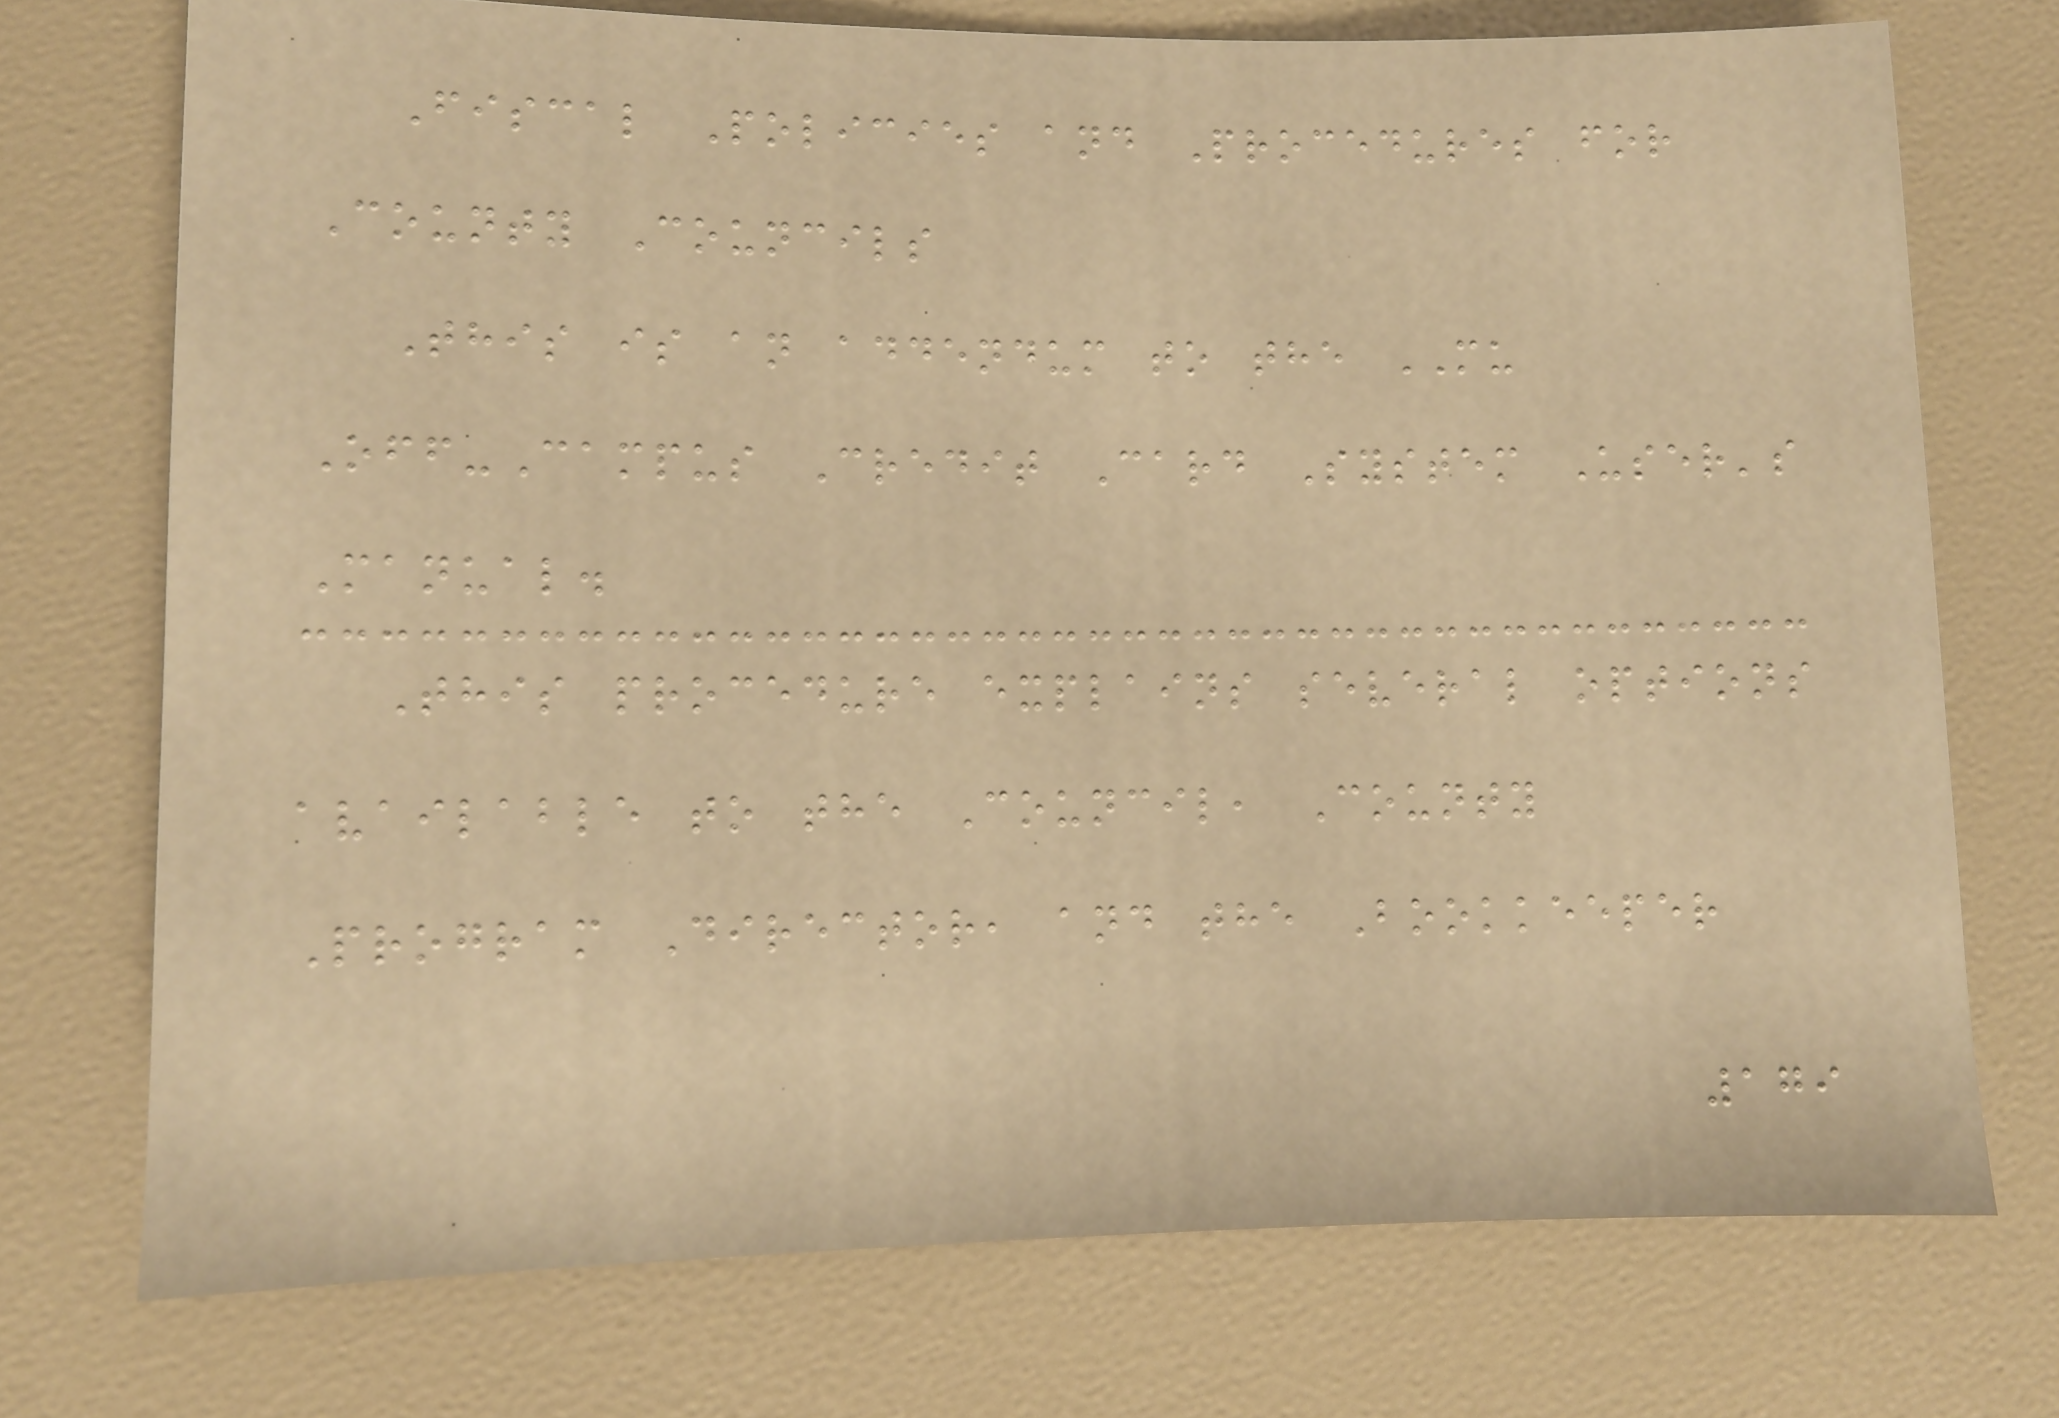Fiscal Policies and Procedures for
County Councils
This is an addendum to the MU
Off-Campus Credit Card System User's
Manual.
This procedure explains several options
available to the Council, County
Program Director, and the Bookkeeper
179
